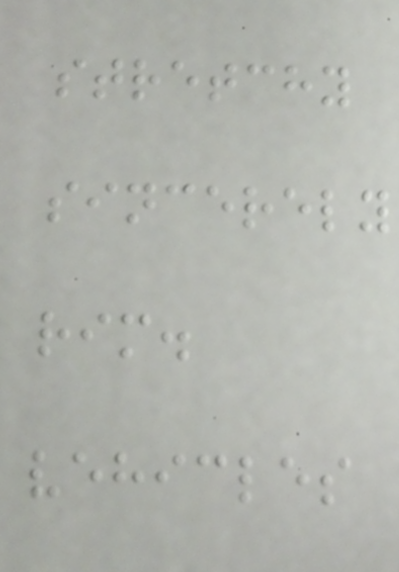stretchy
sincerely
rim.
vehicles
